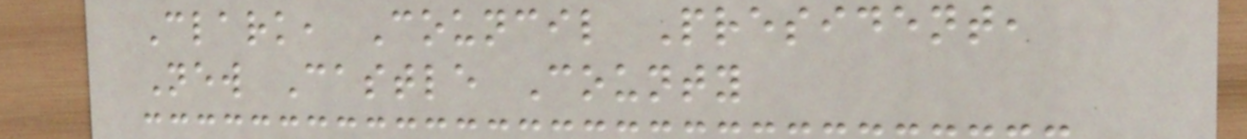Clark, Council President,
New Castle County
